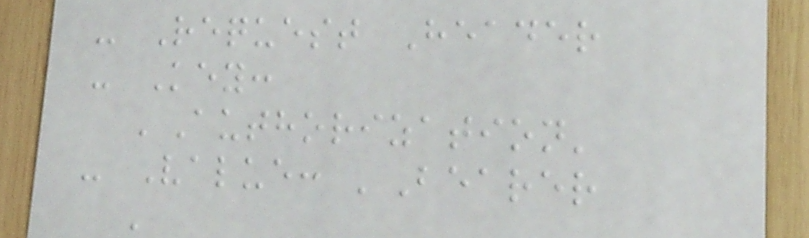- Request Header
- Key:
'Authorization'
- Value: 'Bearer
'
